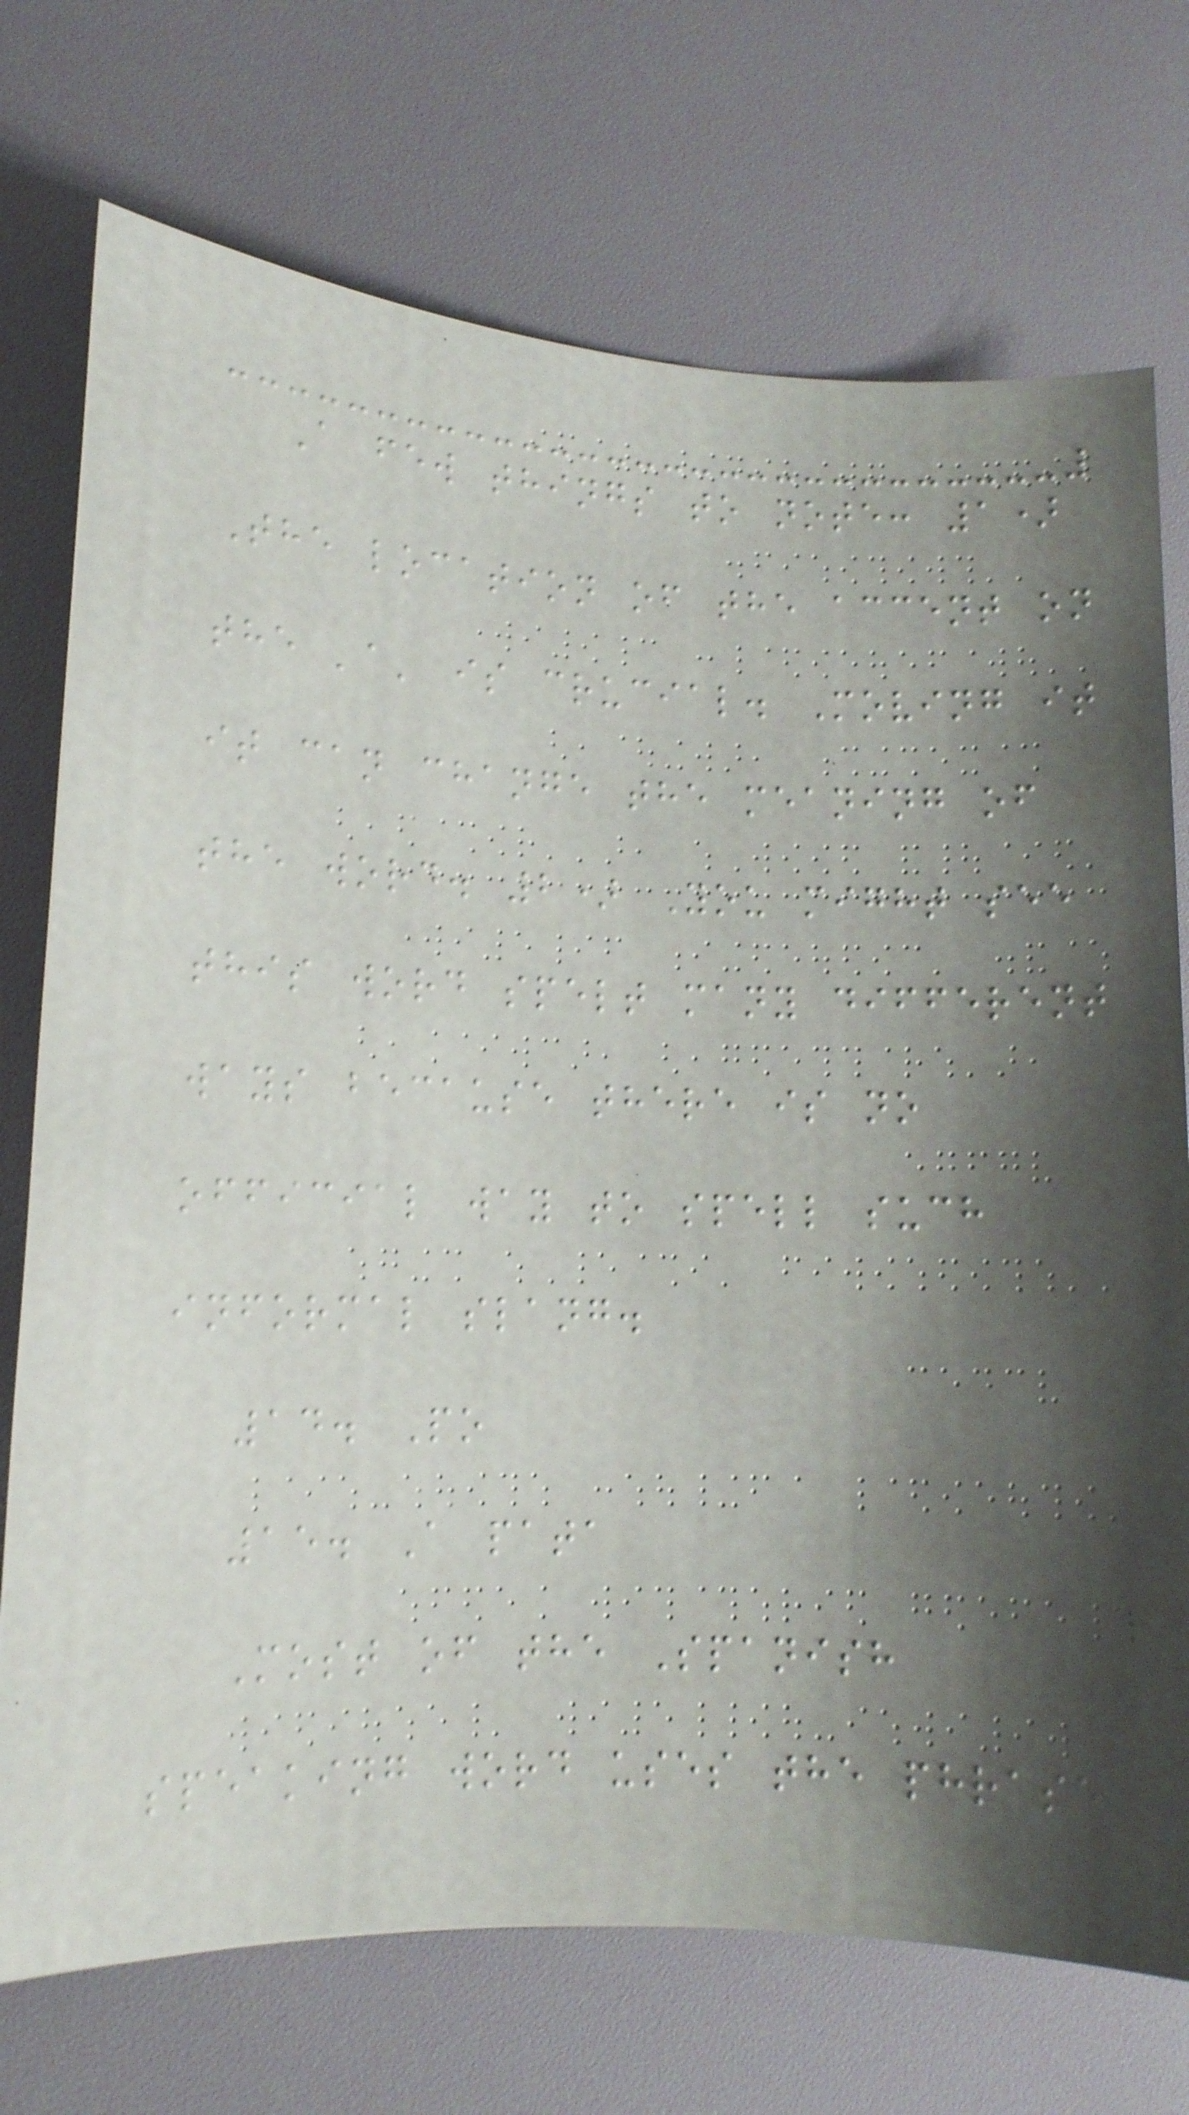A few things to note: 1)
The location of the accent on
the 'a' is crucial. Moving it
it can change the meaning of
the word. 2) You might see
this word spelt many different
ways because there is no
official way to spell such
informal slang.
14. Po
15. A pata
Most of the Spanish
speaking word uses the phrase
